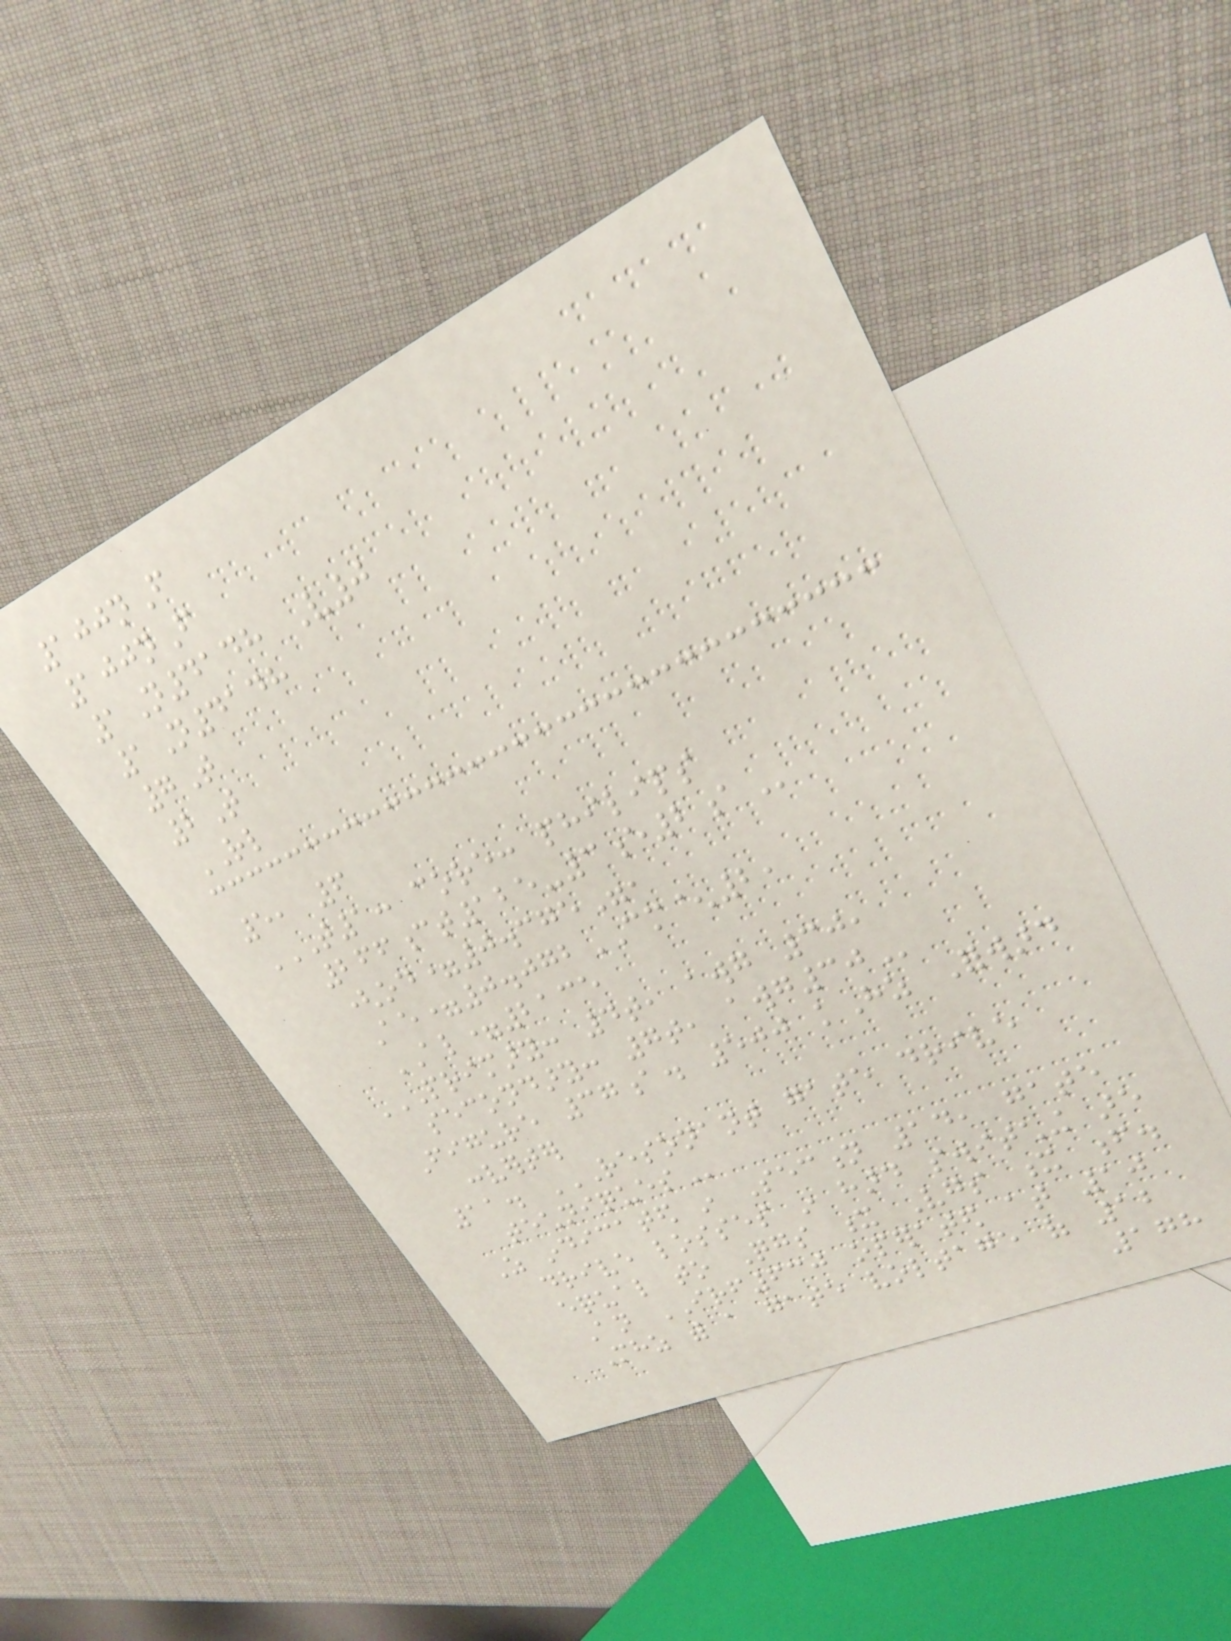100nF
100nF
1N4148 V0
1N4148
7T
2T
RL
5, 6
T1: CORE: PHILIPS
266CT125-3E2A
(od=0.375",
Ae=0.072CM^2,
AL=2135
PRIMARY: 4T, AWG 30,
SECONDARY: 7T, AWG30
Figure 37a. 500 kHz Forward
converter
11. RESONANT GATE DRIVE
TECHNIQUES
As indicated in Section 14, gate
drive losses in hard switching are
equal to Qgs x Vgs x f.
An IRF630 operated at 10
Mhz with a gate voltage of 12
178
